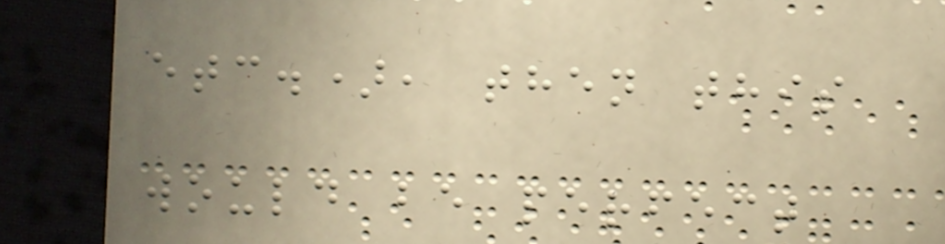etc.), then this
would be perfect
